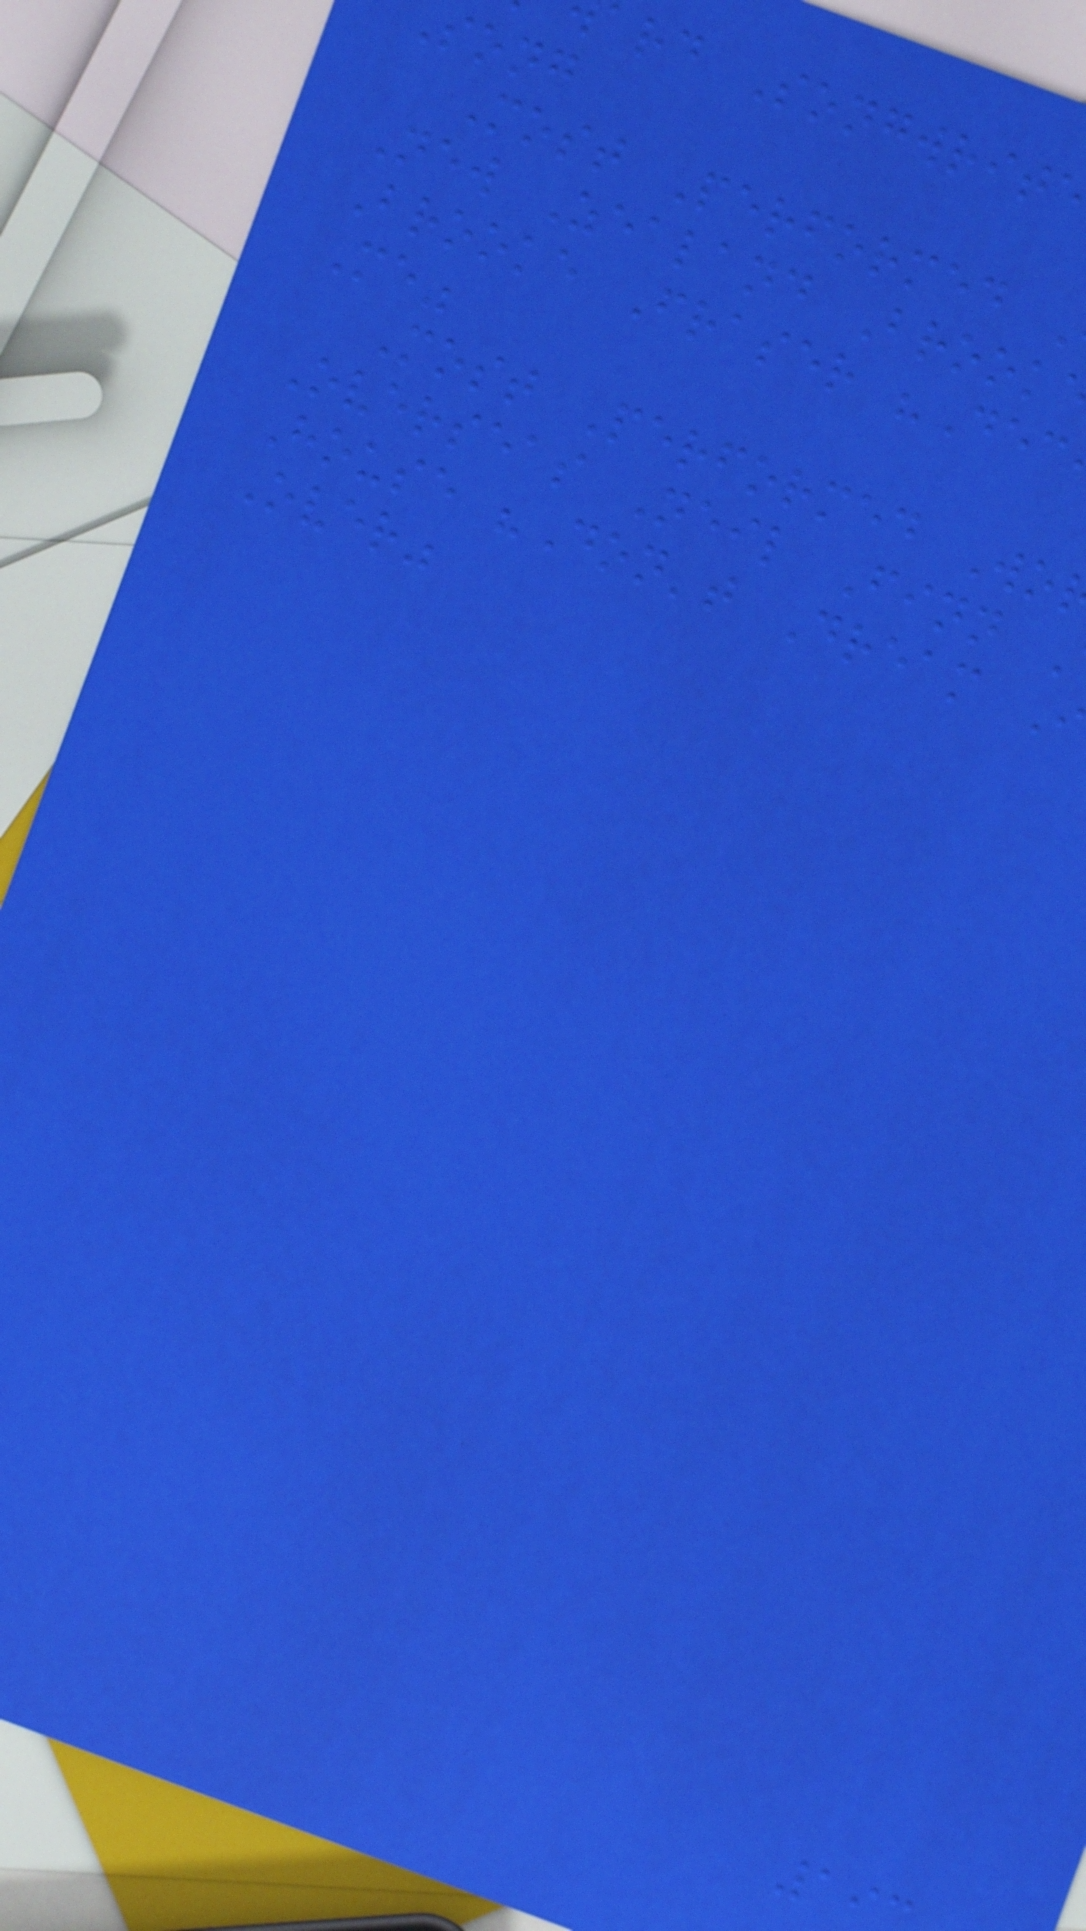ard Songwrit
song
Most Performed
New Zealand Brook
Brooke Fraser "Dec
Me"
Most Performed Wo
Overseas Neil Finn
House "Don't Dream
Over"
